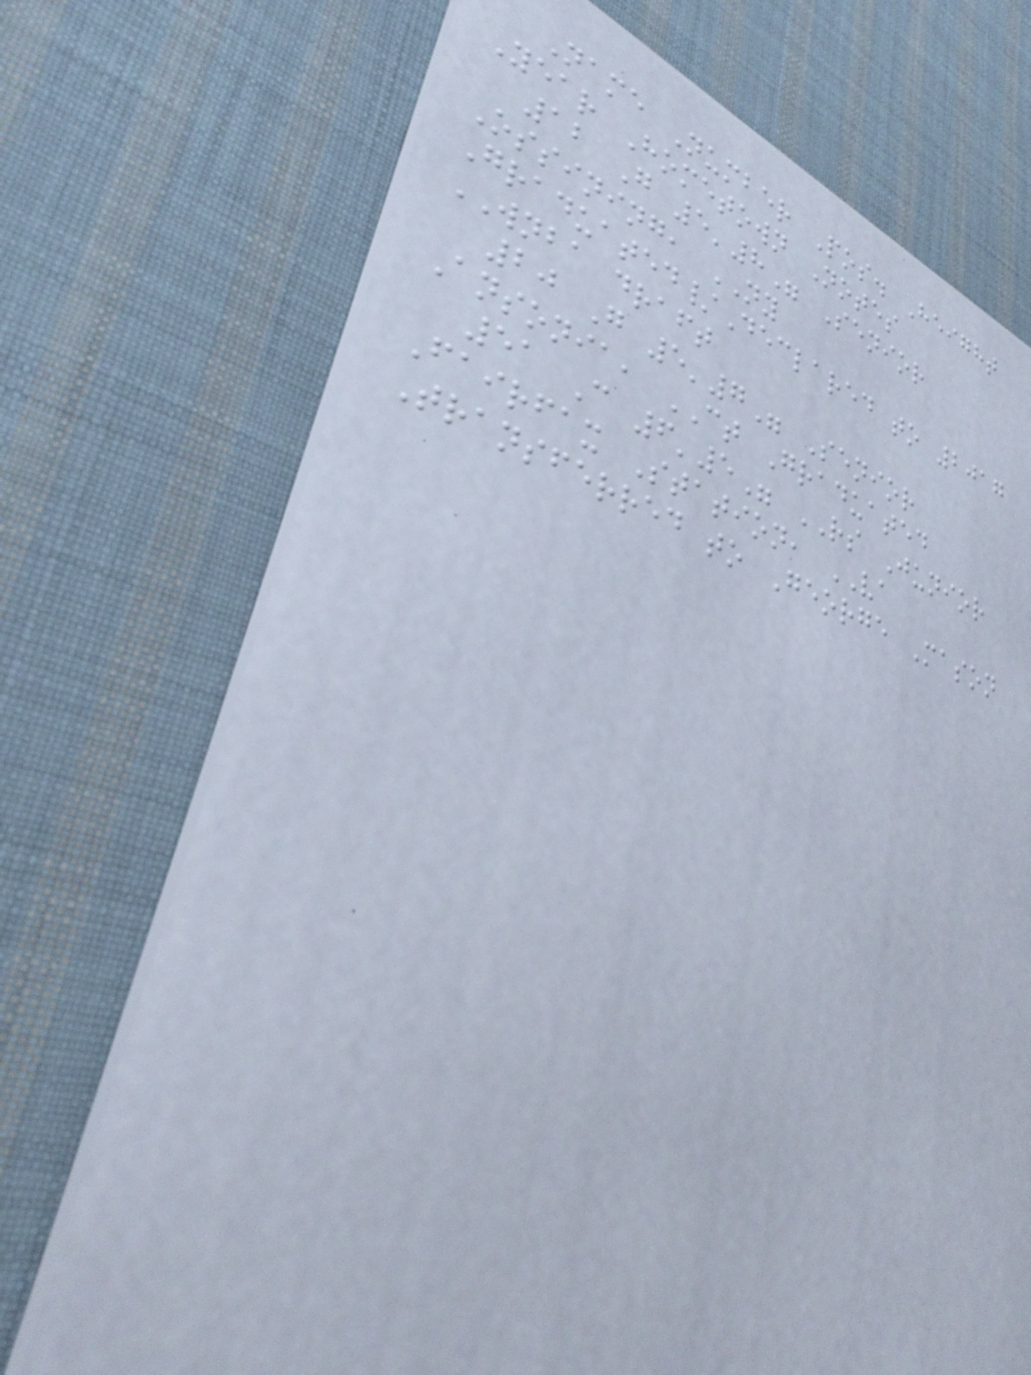Name Number Pos. Height
Year Hometown Notes
12 G 5'8" Senior
Ossining, NY
Graduated/Declared to 2017
WNBA draft
20 G 5'7" Senior
Ansonia, CT Graduated
51 C 6'5" RS Junior
Fairfax Station, VA
Transferred to George Mason
